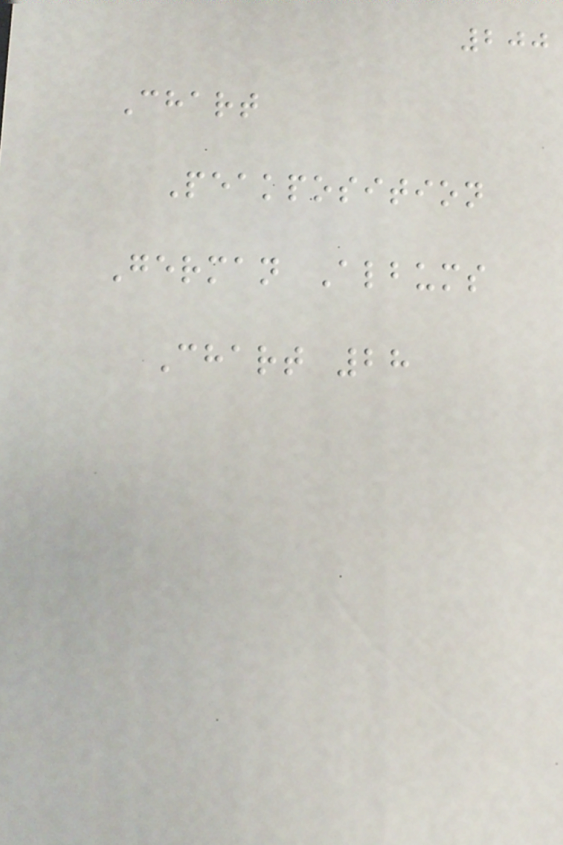200
Chart
Peakposition
German Albums
Chart 28
